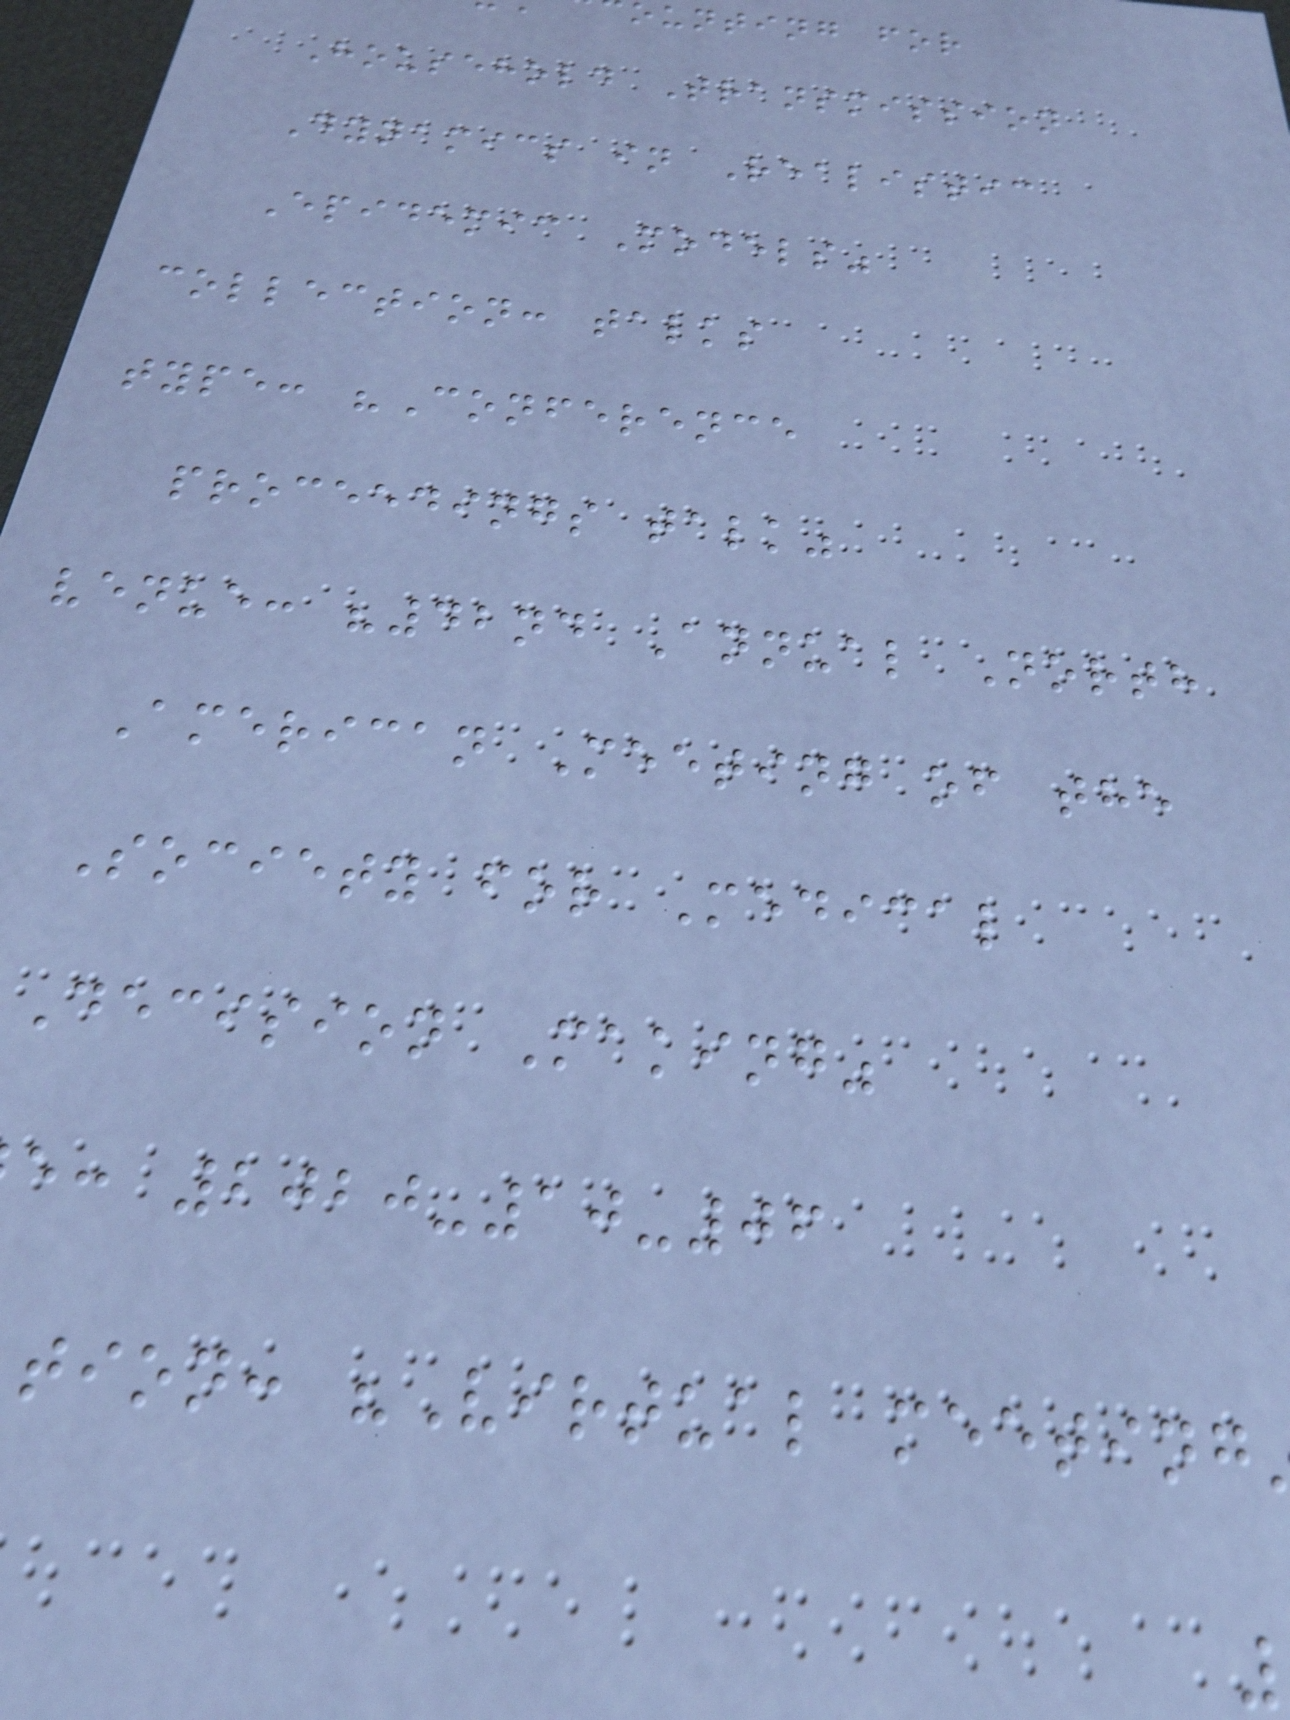ounting for
Household Transmission
Dynamics in Realistic
Epidemic Models"
collection: talks
type: "Conference
proceedings talk"
venue: "42nd Annual North
American Meeting of the
Society for Medical
Decision Making"
e: 2020-10-06
tion: "Virtual meeting
